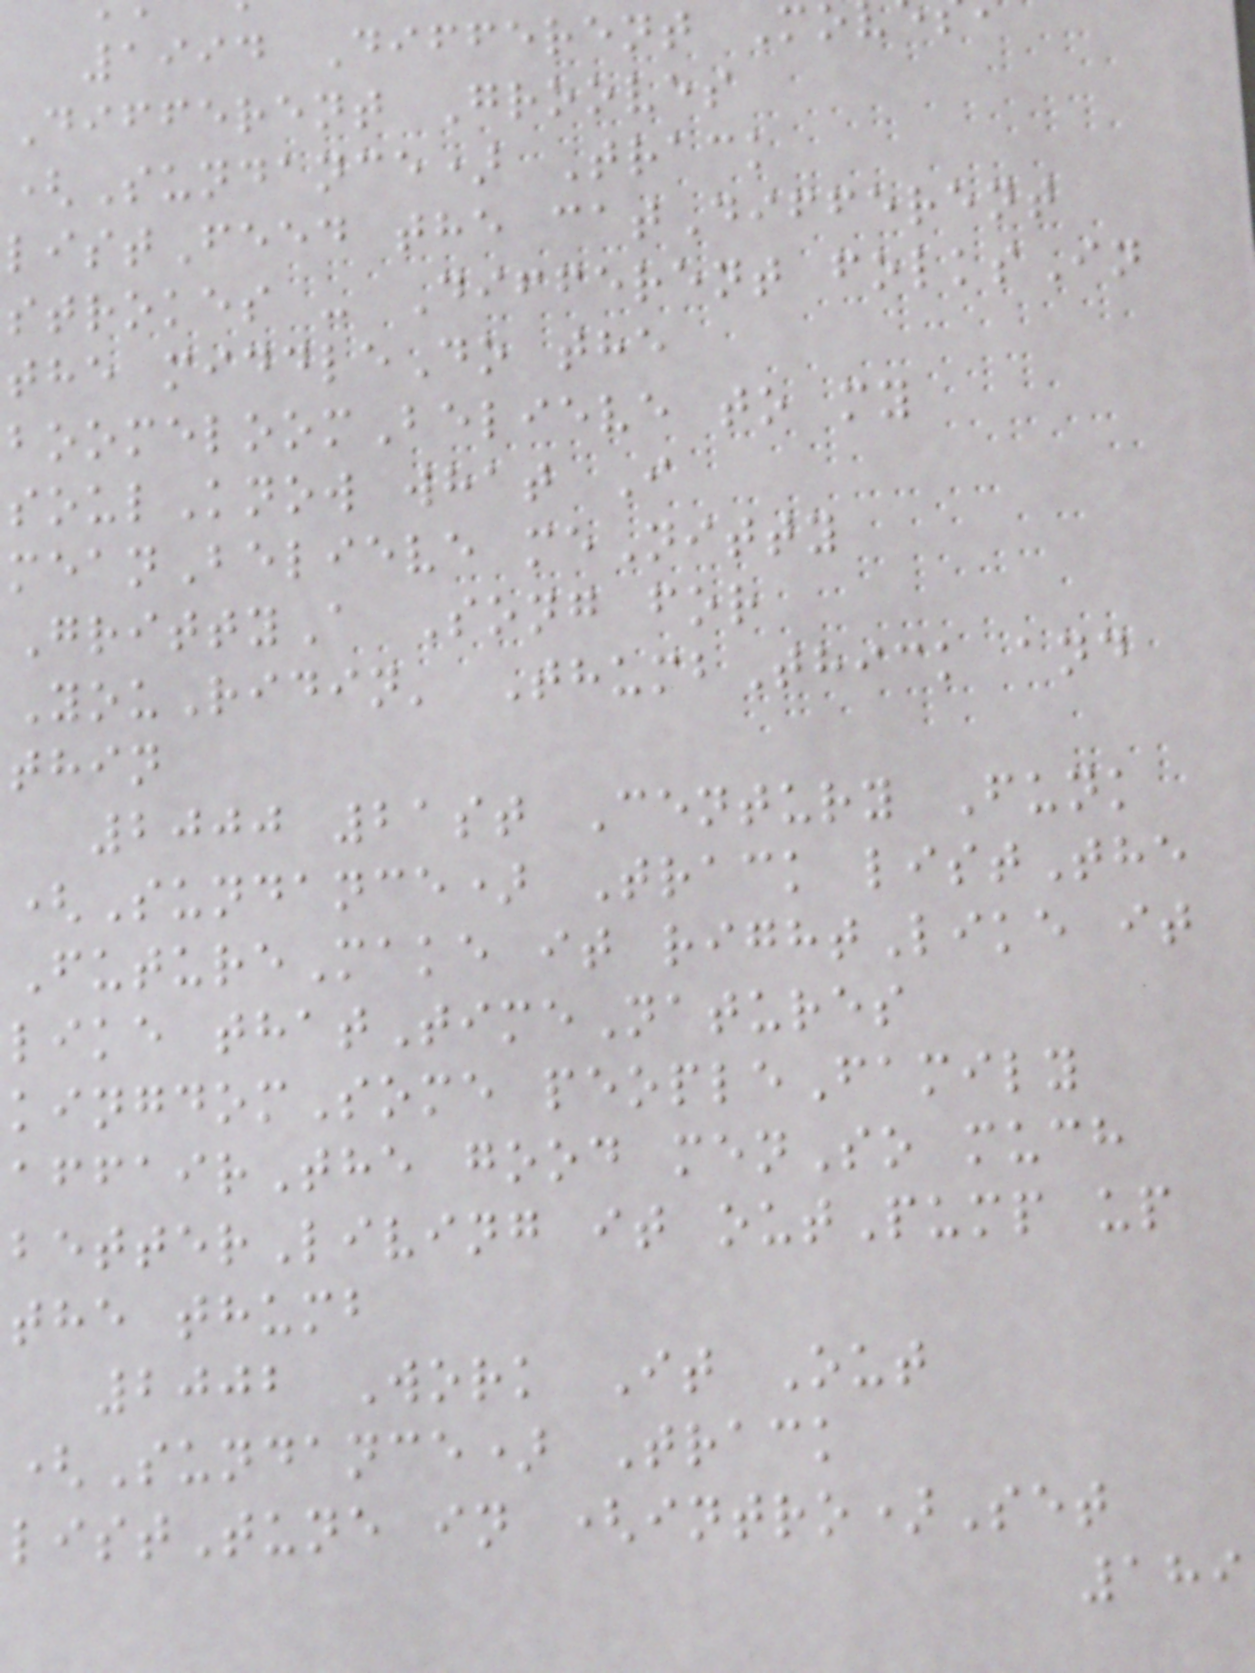1994 Different Mo
Different Grooves
(Sundance) Track
listFeed the catDifferent
strokes - Different folksIn
the middleDo the
boomeloomBelieve to my
soulKnow what I
meanBelieve meNitty
GrittyA Song for
YouRidin' ThumbThick and
thin
2000 21st Century Funk
(Sundance) Track listThe
FutureMake it rightLike it
like thatTimeNatures
kingdomSome peopleFamily
affairThe good menSo much
betterLiving it outPump up
the thumb
2002 Work It Out
(Sundance) Track
listTune in (intro)Set
189
